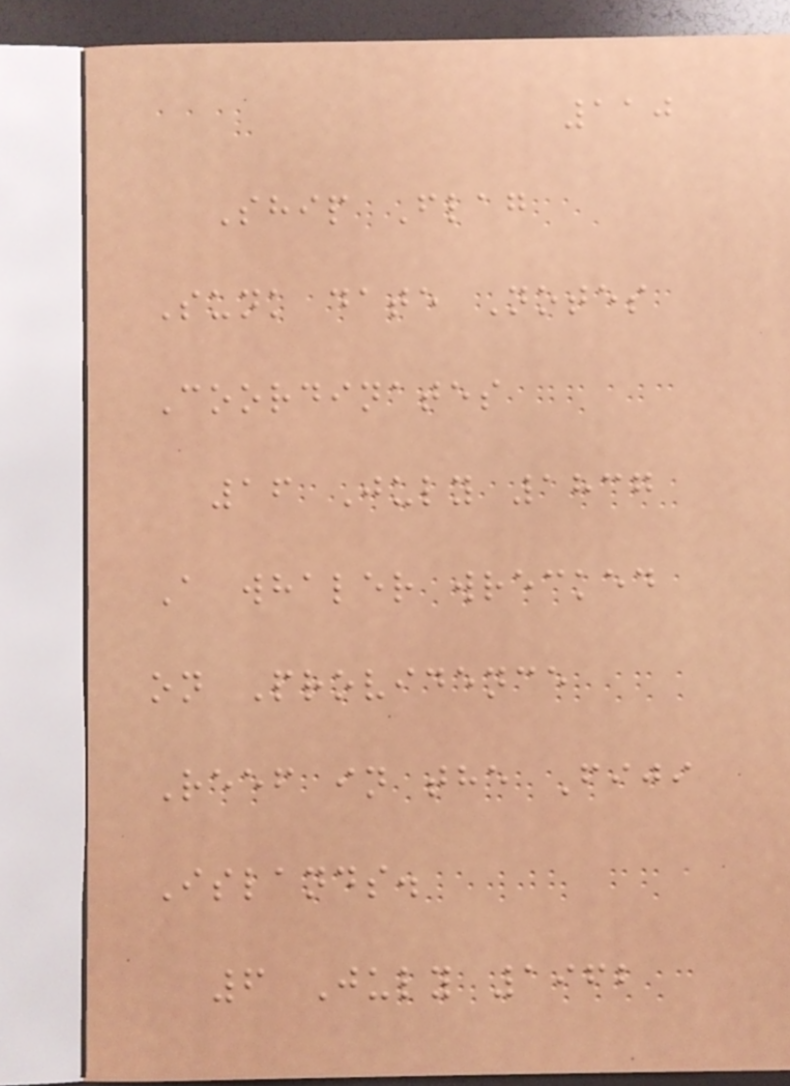110
Ship Flag
Sunk date Notes
Coordinates
16 July 1837
A whaler wrecked
on Providence
Reef in the Fiji
Islands.
6 July 1962
